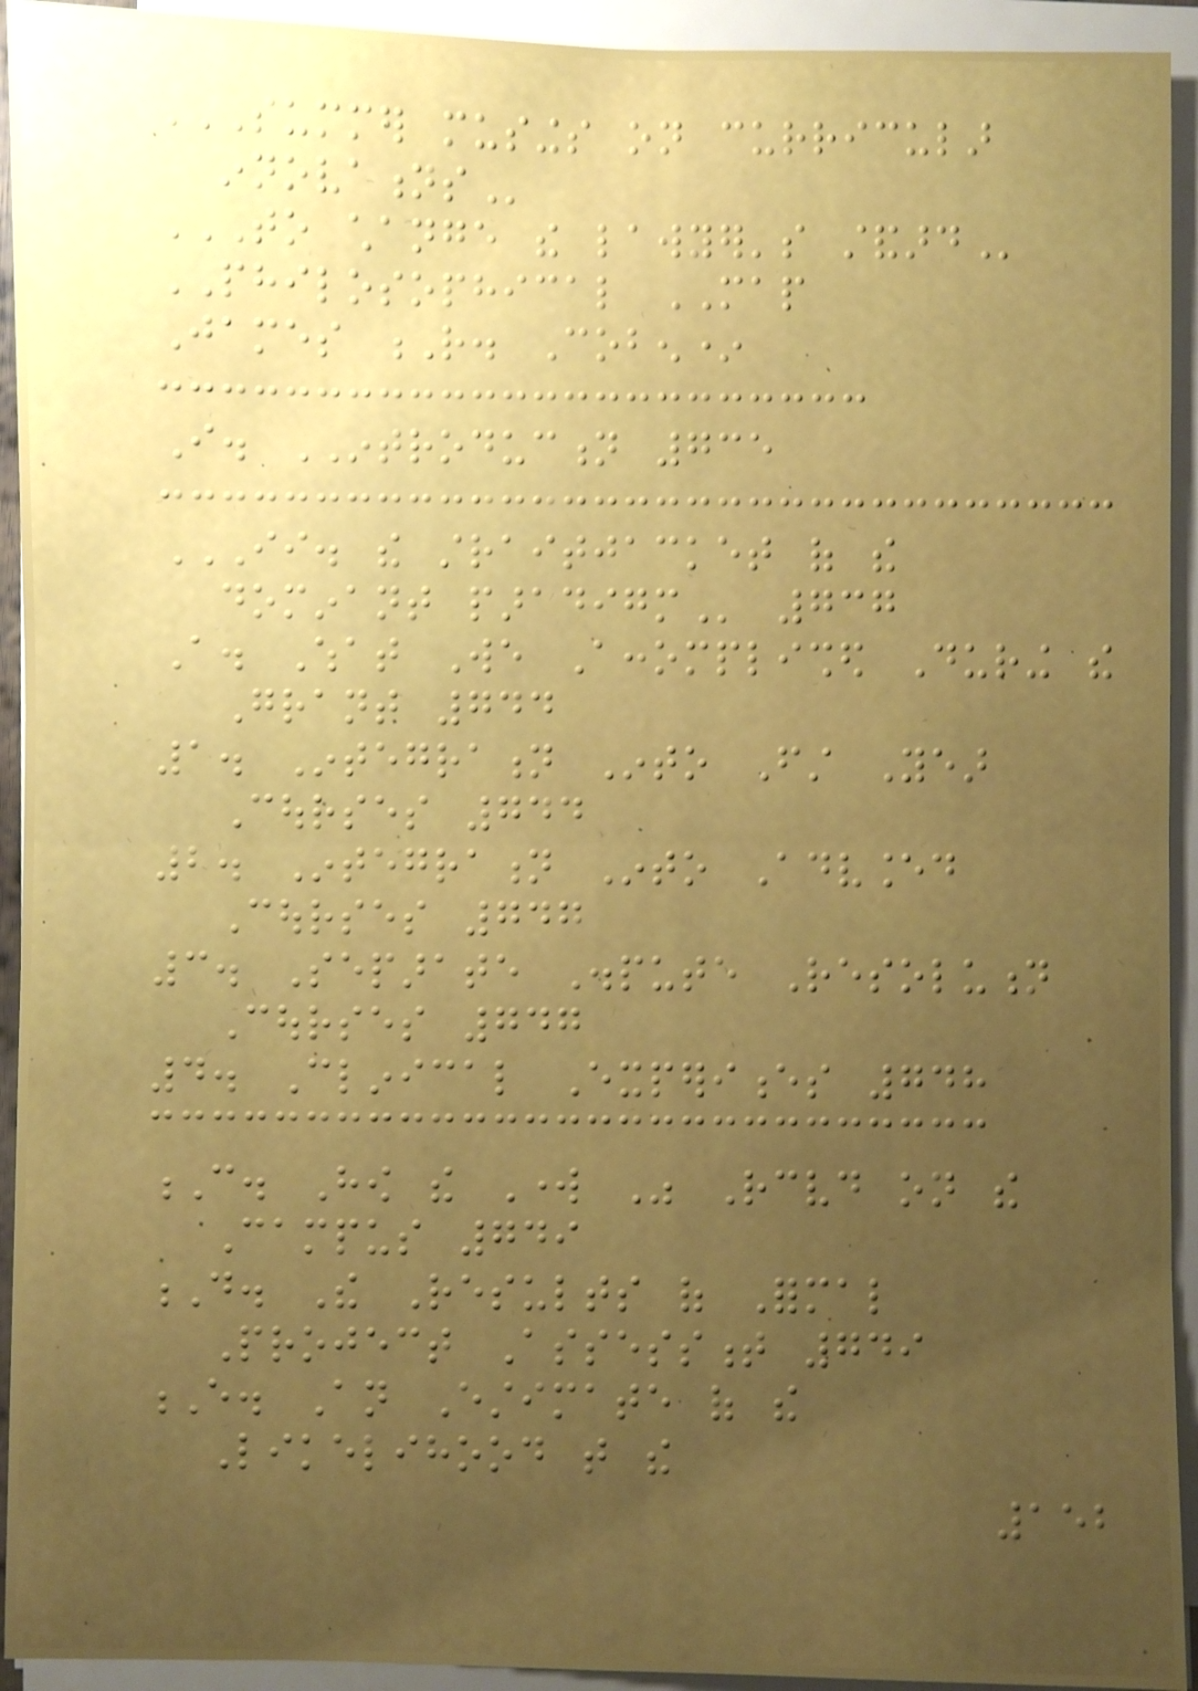SUMMER MUSINGS ON CURRICULAR
INNOVATIONS
TO CHANGE THE LAWYER'S STANDARD
PHILOSOPHICAL MAP
James R. Coben*
I. INTRODUCTION 735
II. THE STRAITJACKET OF THE
DOMINANT PARADIGM 737
A. What We Accomplished During the
Grant 744
1. Integration Into First Year
Courses 744
2. Integration Into Advanced
Courses 747
3. Separate Dispute Resolution
Courses 747
4. Clinical Experiences 748
C. How the Work Was Received on the
Campus 749
D. The Results of Formal
Project Assessment 749
E. An Estimate of the
Likelihood that the
152
